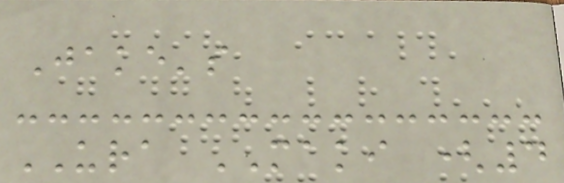Jake's
URA MAKI (4
